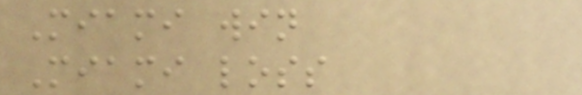Miami win
Miami loss
